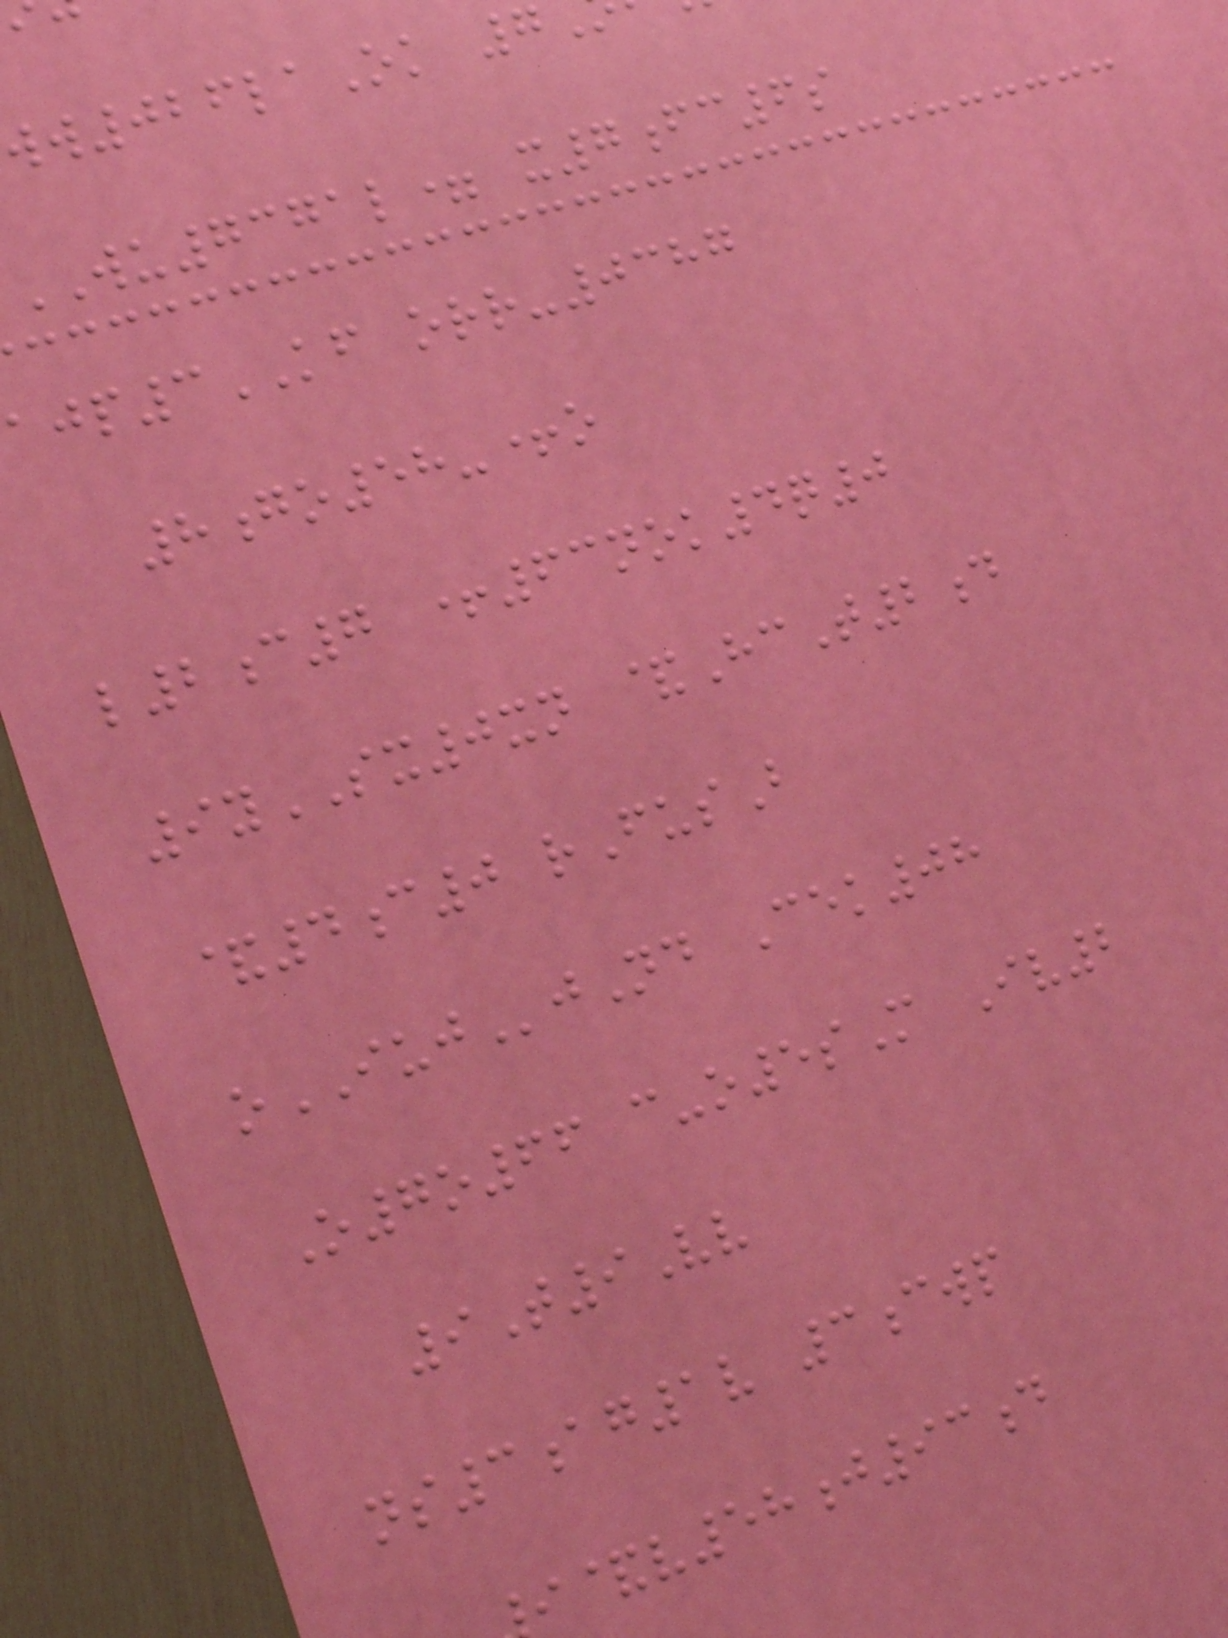026laOk 7
WU7371l= x7fc6s
ajp3KF orr-0387
8go58-+o
l2c7 +63nok4q0
9ySX0xn &HcT2d
&4c0 rFusB
oIUJjNd Cek08
O7o66 c-o5sM Iv2
9T9Vv
ns3ag1v 3cwp
&v58j93d
